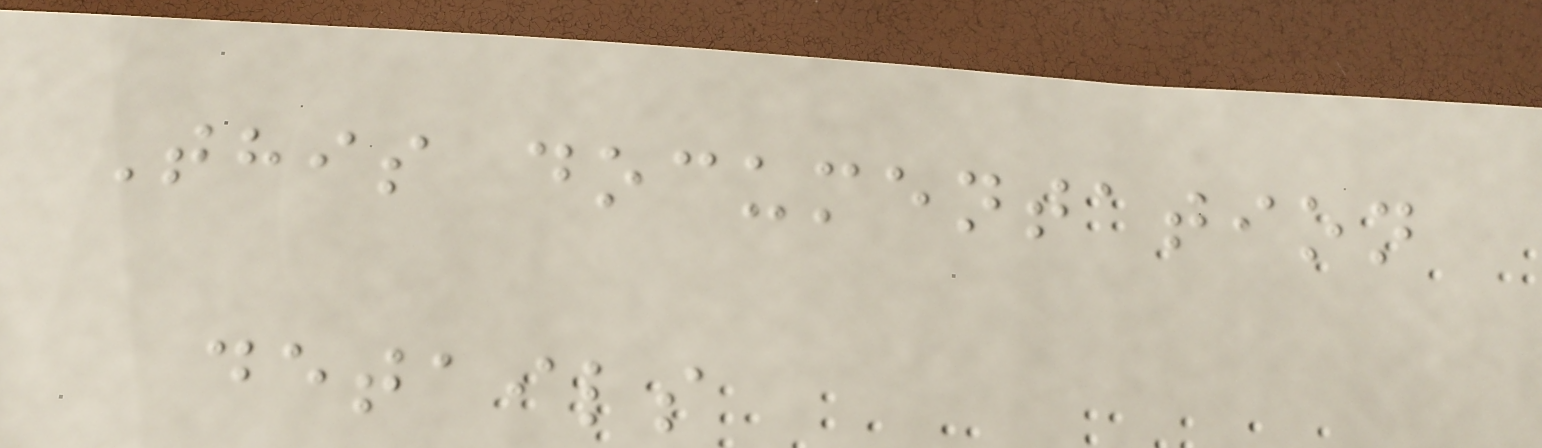This documentation
details
